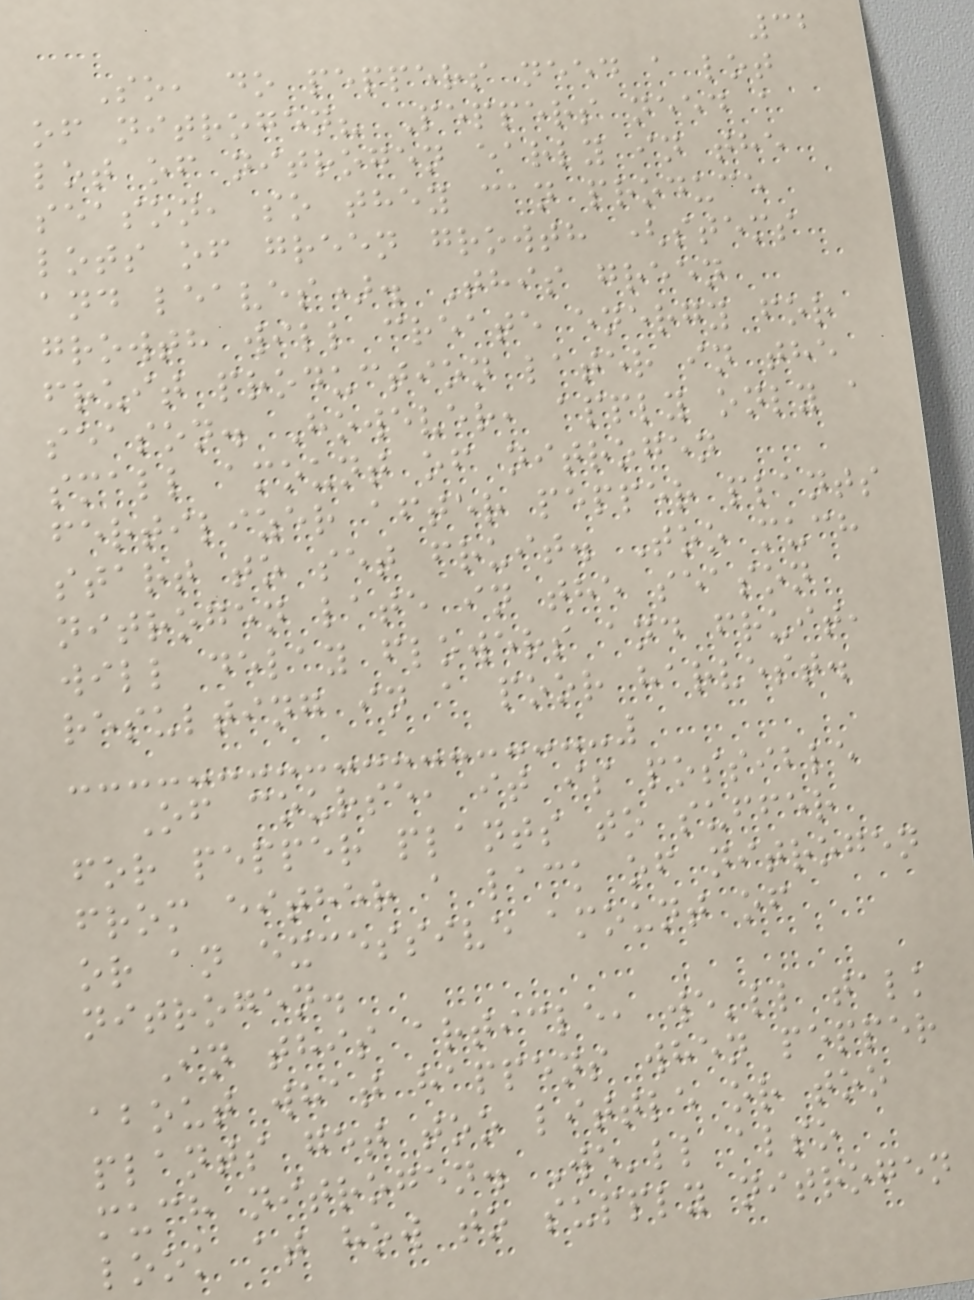32
So, do peppers need a lot
of nitrogen? Peppers need a
lot of nitrogen early in the
season, so they can produce
lots of green growth (stems
and leaves). This green
growth will create energy for
fruit production later in the
season. However, apply only a
small amount of nitrogen
fertilizer after pepper plants
start to set fruit. Too much
nitrogen late in the season
will delay flowers and fruit,
resulting in a poor harvest.
Of course, it is possible
for pepper plants to suffer
from either a lack of nitrogen
or an excessive amount of
nitrogen.
In this article, we'll talk
about what happens when pepper
plants get too little or too
much nitrogen. We'll also
look at how to supply nitrogen
